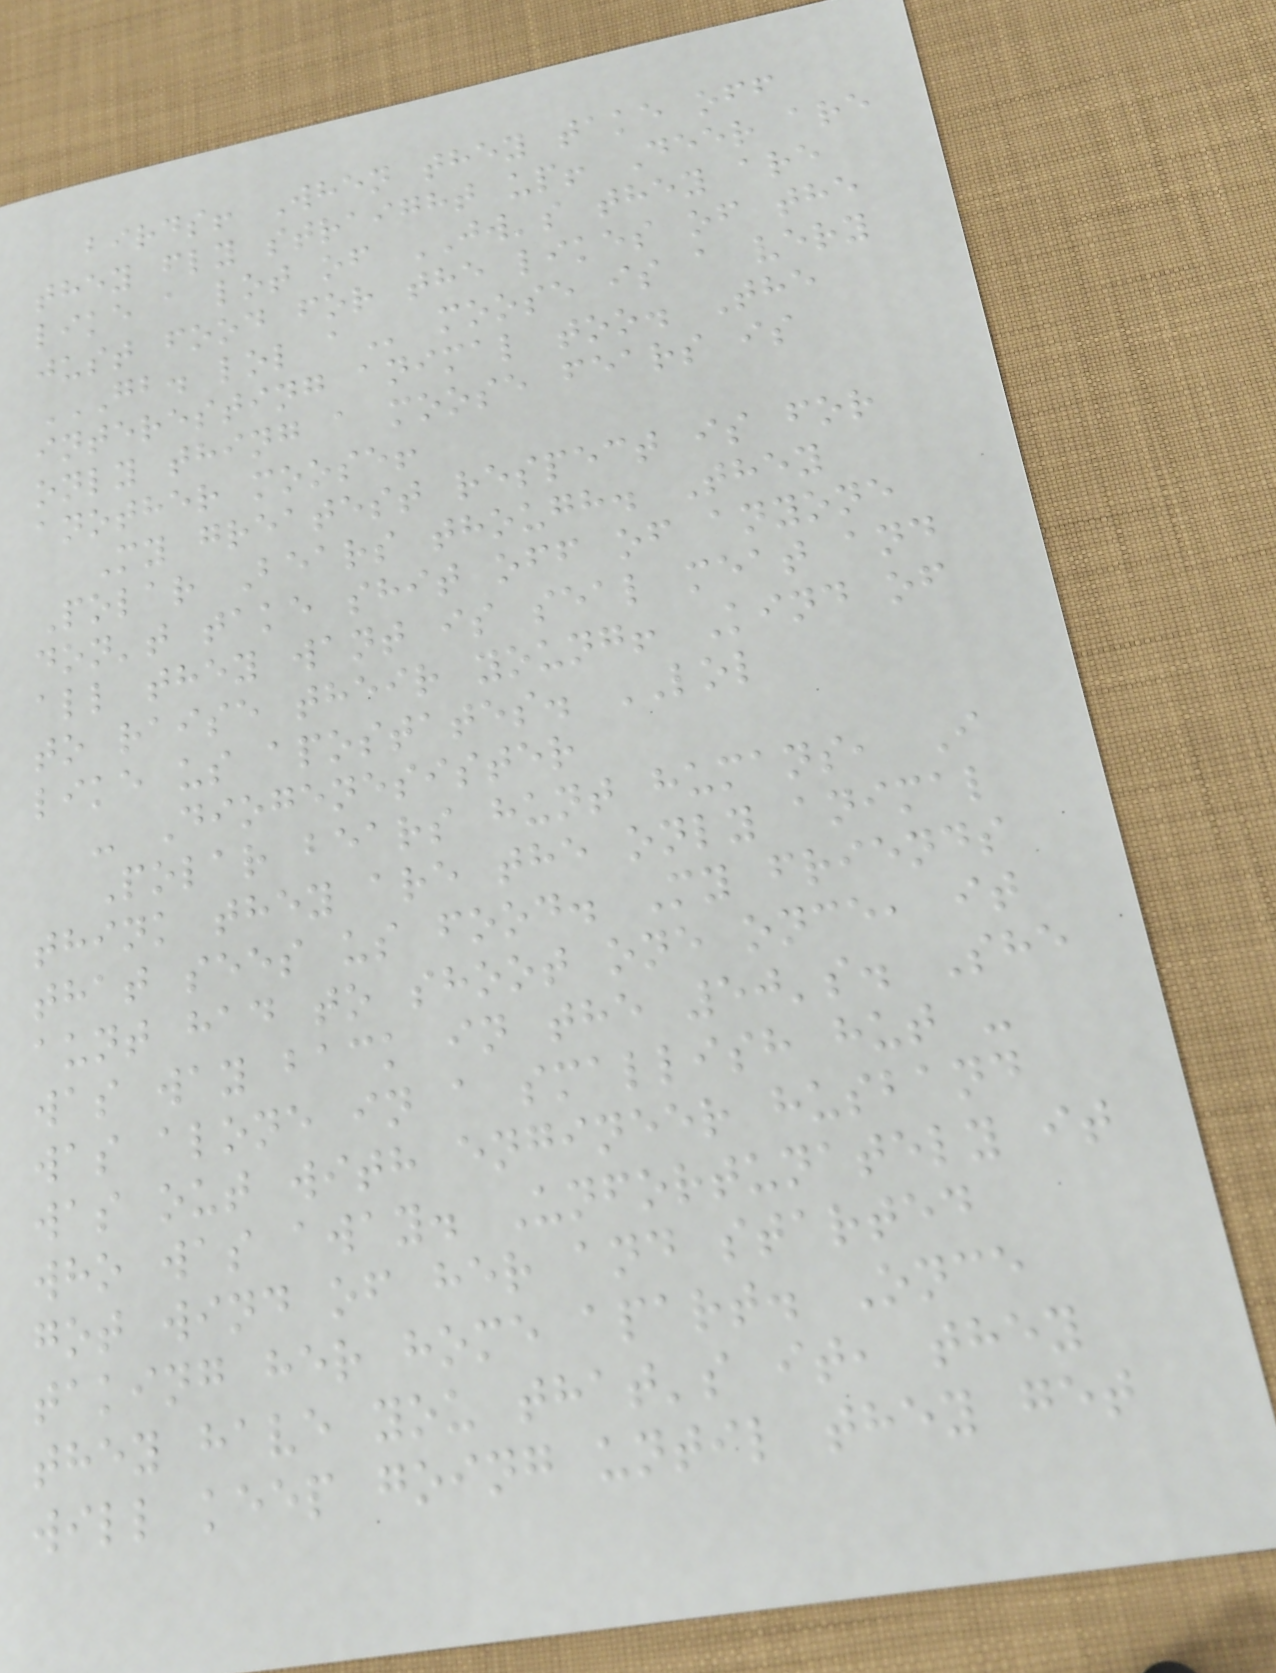birds! When they take off
they fly straight up! Deer are
like a lot of JW's they are
just food for the likes of the
GB. LOL A moose is a very
interesting animal too. The
only thing a moose fears is
another moose!
My greatest respect is for
Polar Bears though. They
don't take shit off of anyone
all they want is seal meat and
to raise their young! Kind of
like us apostates. LOL
- Diogenesister
Polar bears hunt humans, I
think they are the only animal
that sees us food. My friends
aunt had to shoot one once, it
was way back in the 50's. She
was alone in a smallish hut -
was out with engineer husband
who was away. Unfortunately it
got wind of her and started
taking her home apart. Once
they have you that's it, they
will keep going until they get
